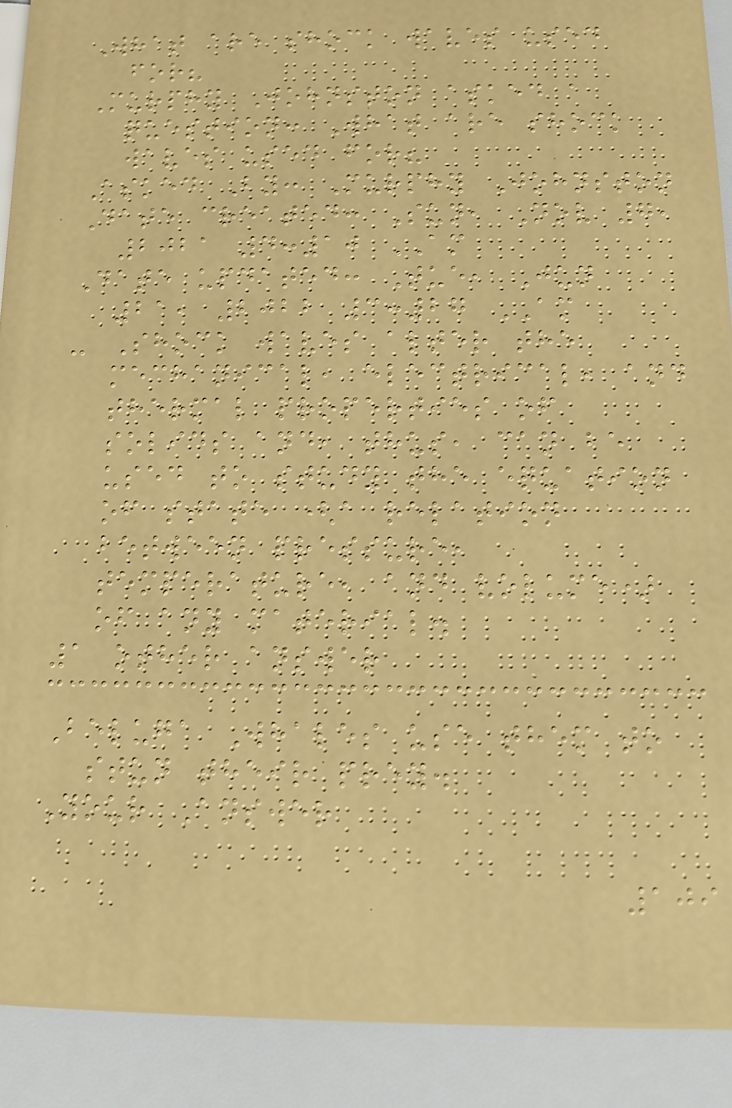What are shock waves used
for?
Murphy Johnston asked a
question: What are shock
waves used for?
Asked By: Murphy Johnston
Date created: Sun, Nov 7,
2021 4:10 AM
Date updated: Tue, Jun
21, 2022 3:27 AM
- Shock waves alter the
mechanical, electrical, and
thermal properties of
solids and, thus, can be
used to study the equation
of state (a relation
between pressure,
temperature, and volume)
of any material.
1 other answer
Beluga Whales use them to
stun their prey.
Your Answer
109
